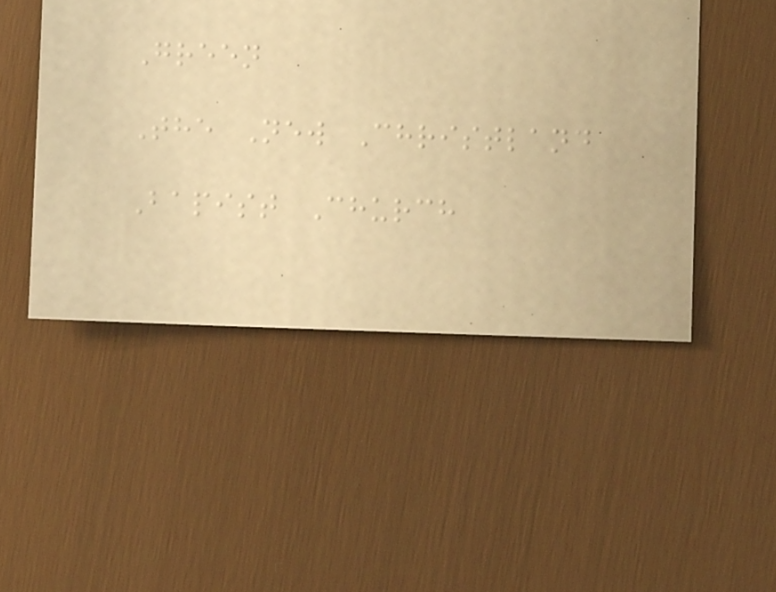Green
The New Christland
Bapist Church
